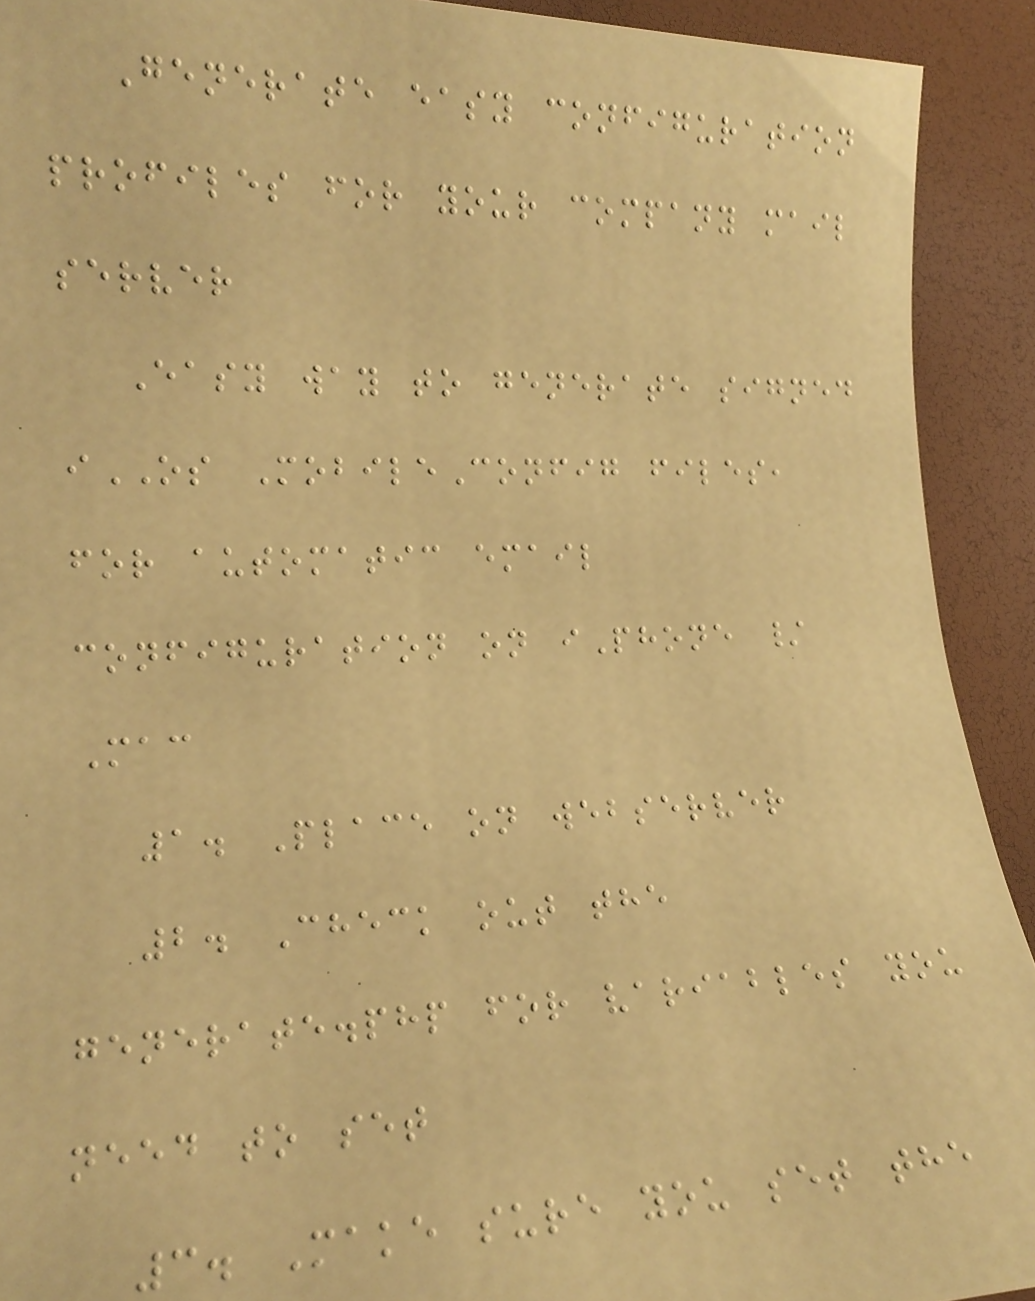Generate easy configuration
profiles for your company mail
server
Easy way to generate signed
iOS MobileConfig files,
for automatic email
configuration on iPhone /
Mac
1. Place on webserver
2. Check out the
generate.php for variables you
need to set
3. Make sure you set the
